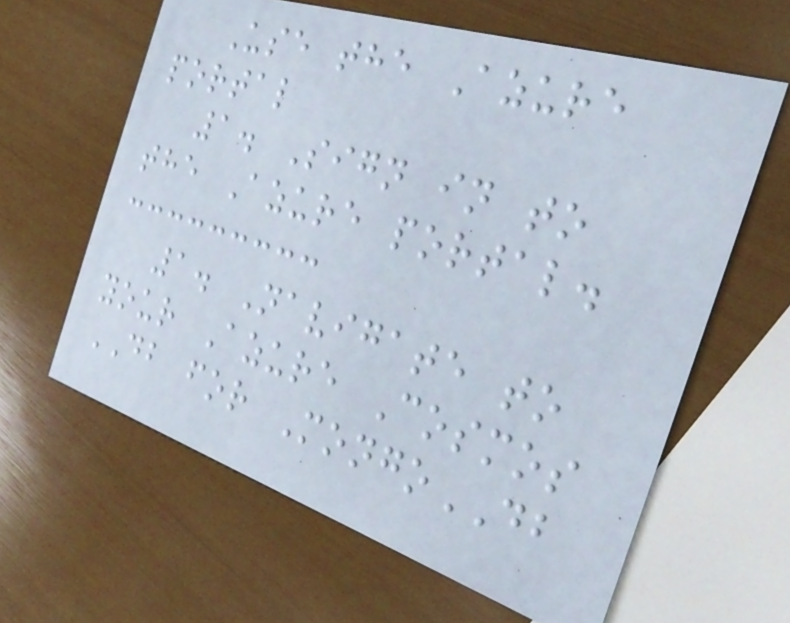Use the Azure
portal
1. Sign in to
the Azure portal.
1. Navigate to
your Azure Cosmos
DB for MongoDB
